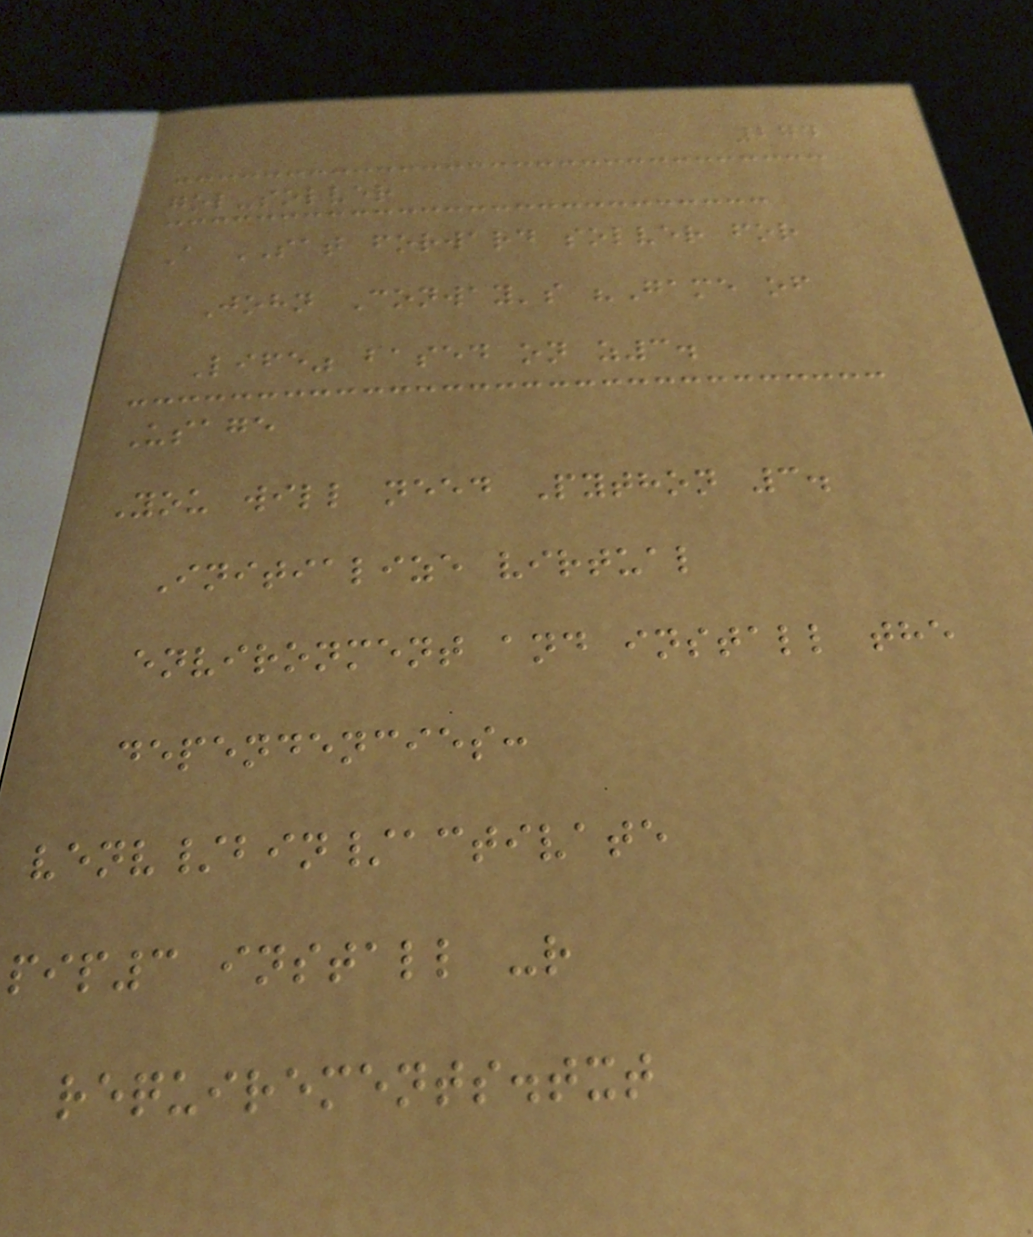274
gol-solver
A SAT forward solver for
John Conway's "Game of
Life" based on z3.
Usage
You will need Python 3.
Initialize virtual
environment and install the
dependencies:
venv/bin/activate
pip3 install -r
requirements.txt
